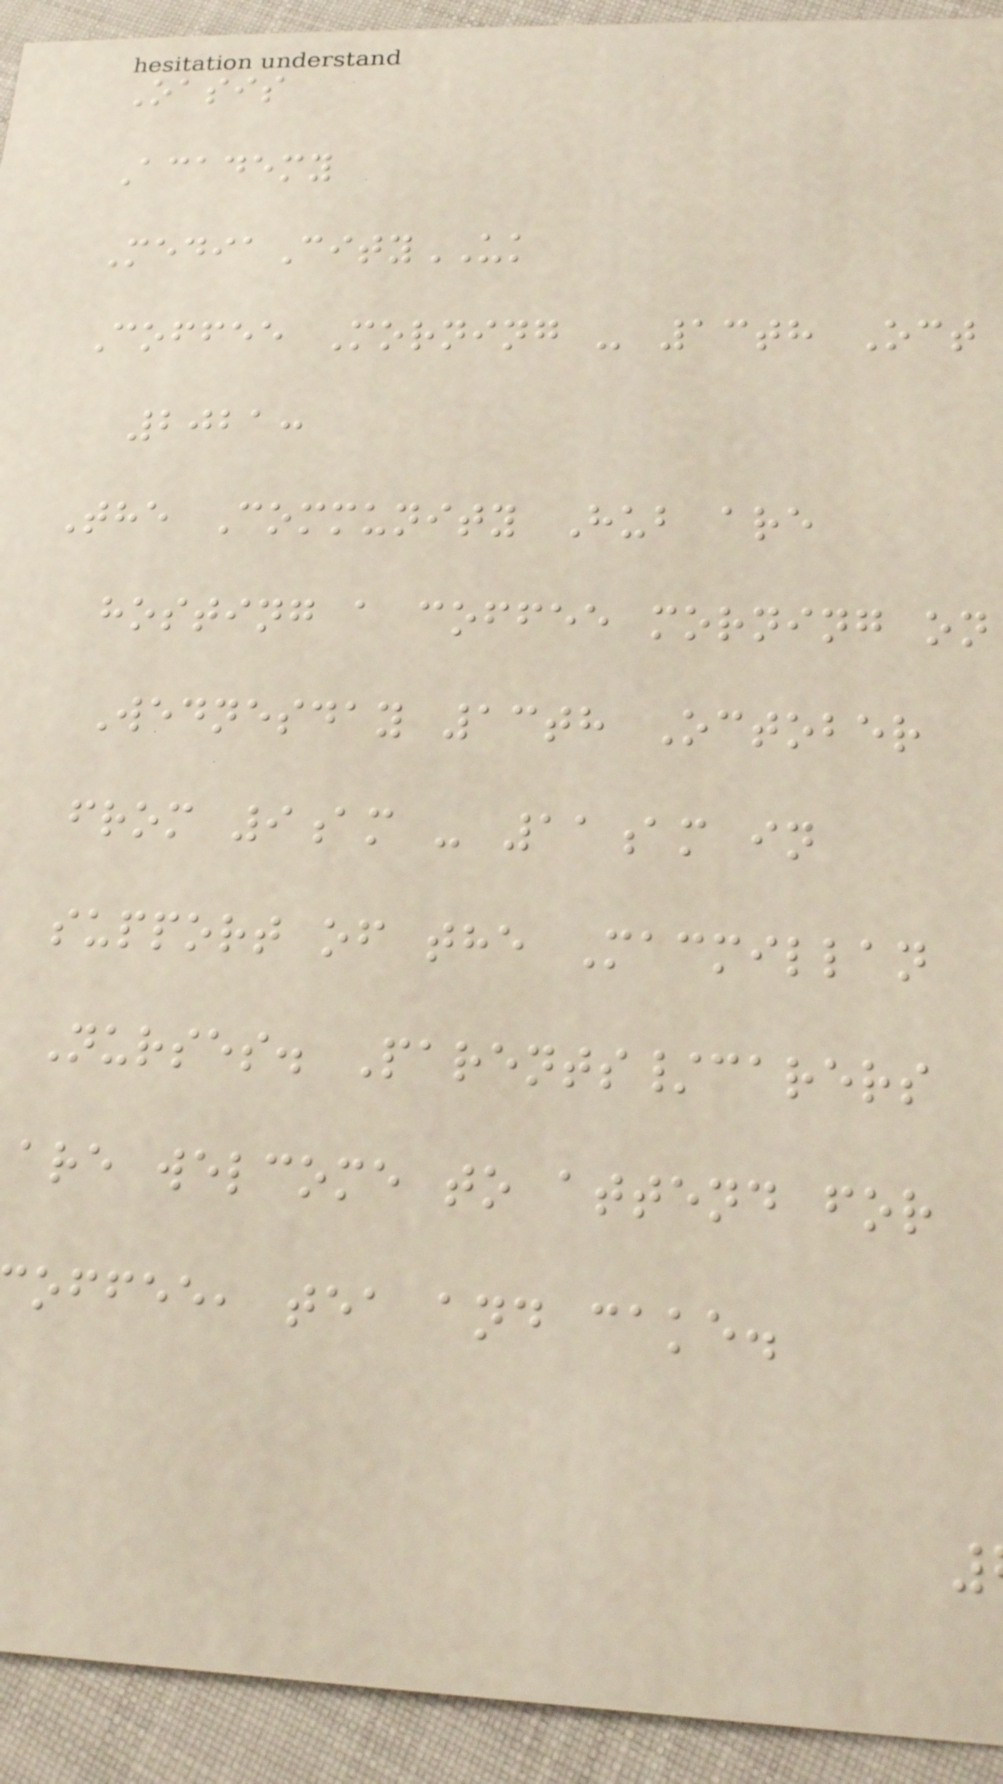Oasis
Academy
MediaCityUK
Coffee Morning - 13th Oct
2021:
The Community Hub are
hosting a coffee morning on
Wednesday 13th October
from 9am - 11am in
support of the Macmillan
Nurses. Parents/carers
are welcome to attend for
offee, tea and cake.
